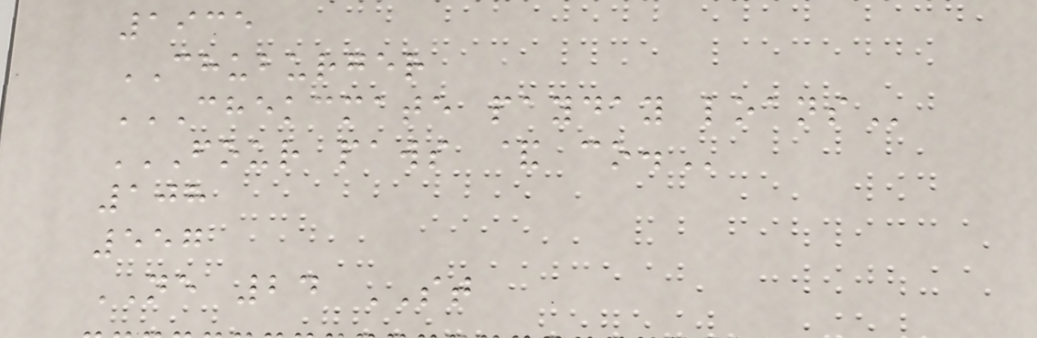1935
CHUBURGER
CHEKCMATE PAYDAY LOANS
FOUR PAWS & CO.
108
557
NE 24 ST
